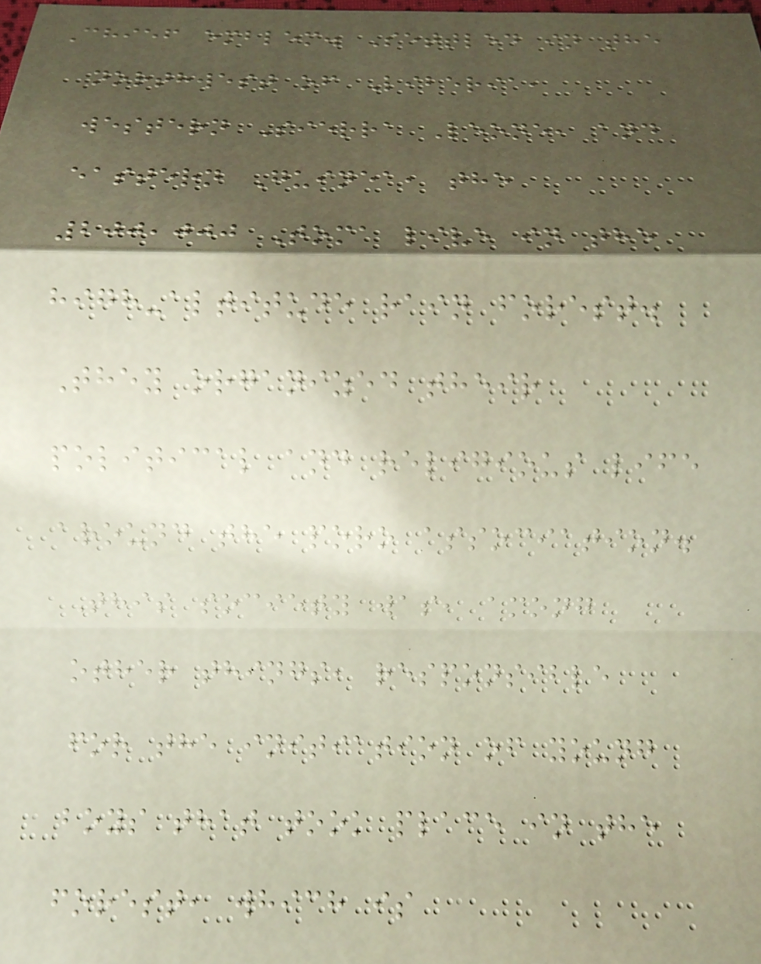Chief emblem. Settled in the
northwest of Liberia,
western Sierra Leone, and
eastern Guinea, the
200,000 Toma live in the
high-altitude rain forest.
They organized their
political and religious life
around the poro association.
This society was, among
other things, responsible
for the initiation of young
boys that took place in the
forest, which is
